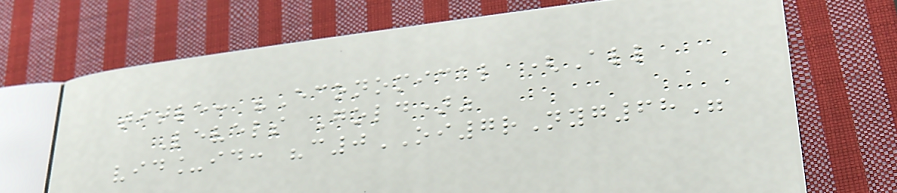title: "Economical (All
Levels Gold)"
vid_id: "c0OI7rNyg68"
